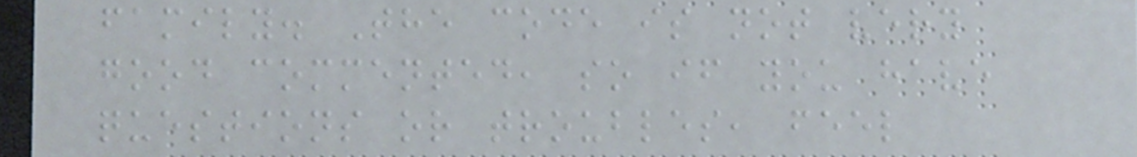family. The code is not very
good commented, so if you have
questions or troubles, feel
